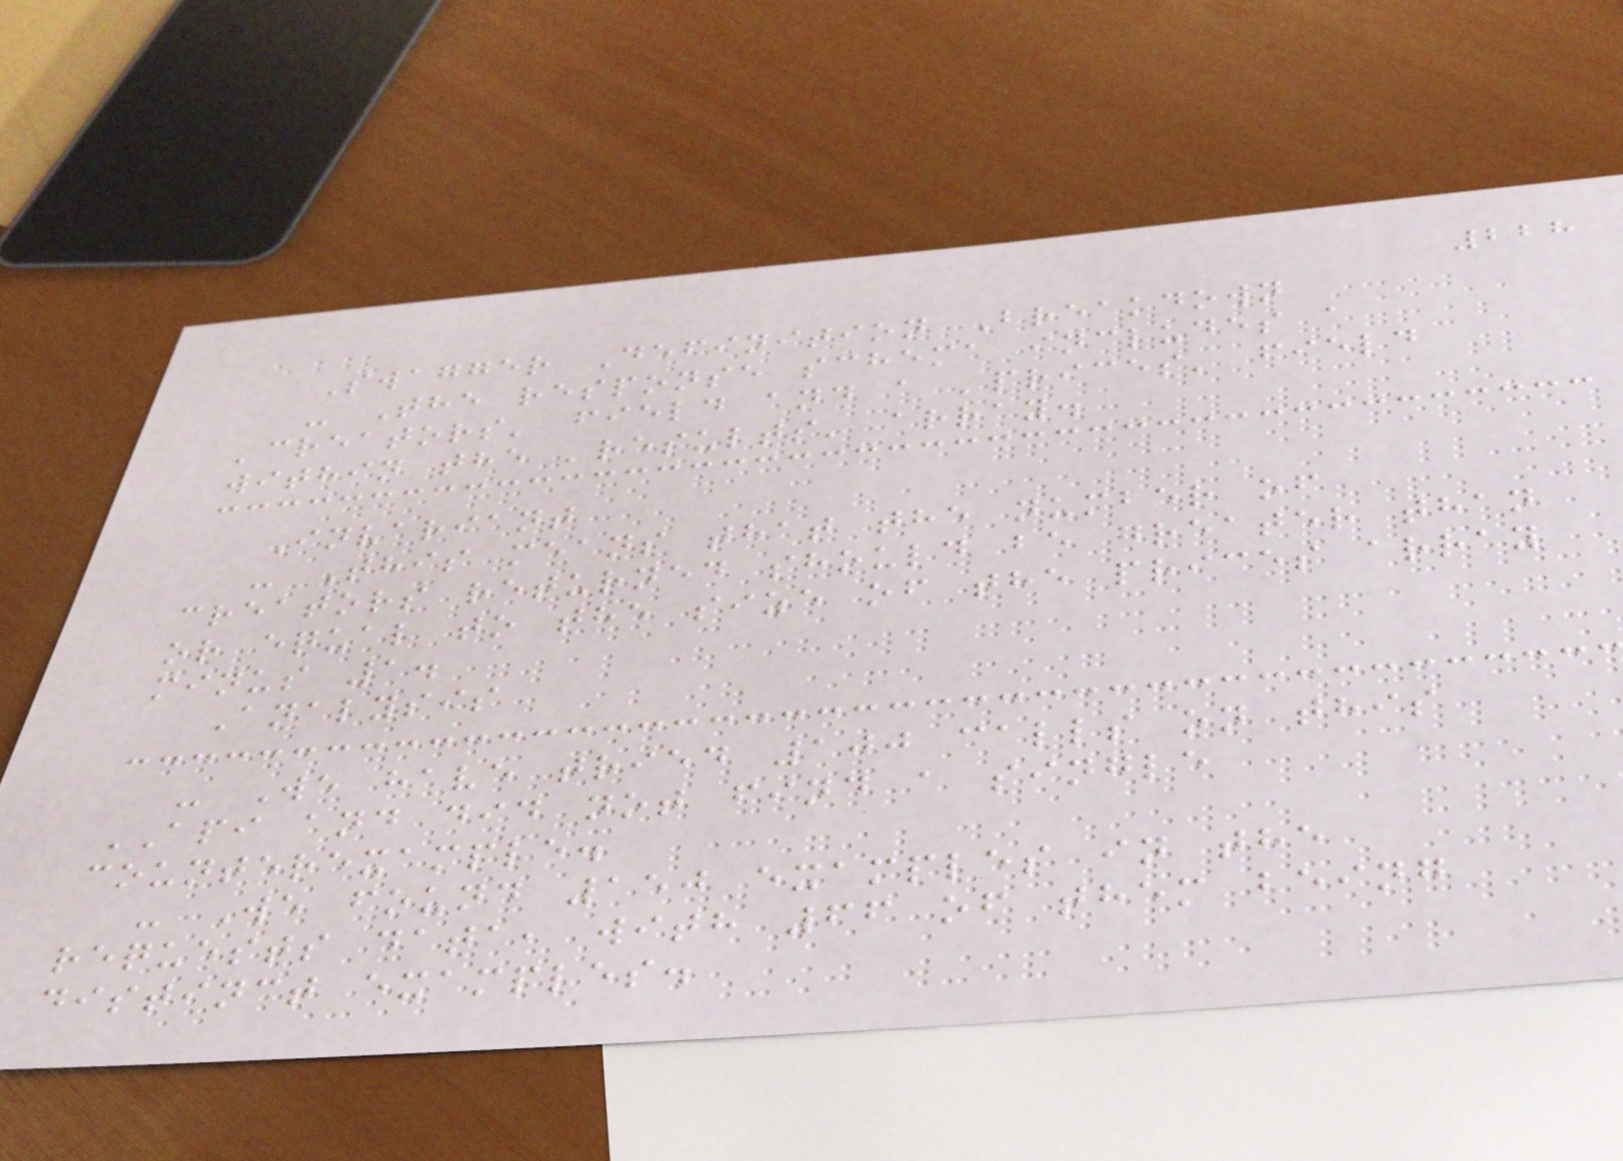228
Swagger Definition Breakdown
- The response schema includes a
'creators' field and a 'prices' field
within the 'results' array.
Invariant
- This means that the number of
creators returned should be greater than
or equal to the size of the prices array
minus 1.
Analysis
- We have tried 100 calls on this
API and did not find a single
counterexample.
- We found 150 examples in the
requests data, with 66 of them being
distinct examples.
